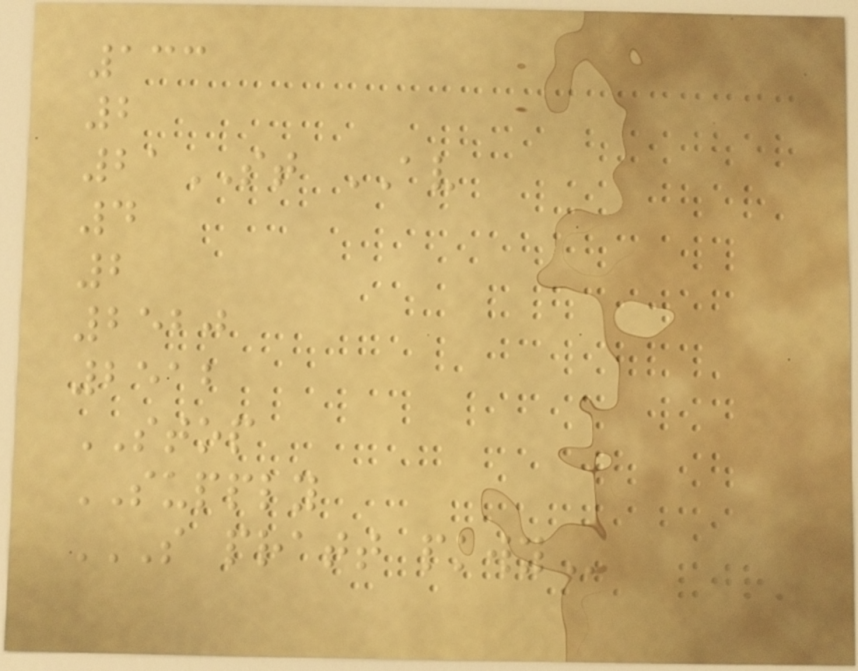133
2
21ST AV
4
2
2520
2512
STOP
SUPPLY
S PRATT PKWY
